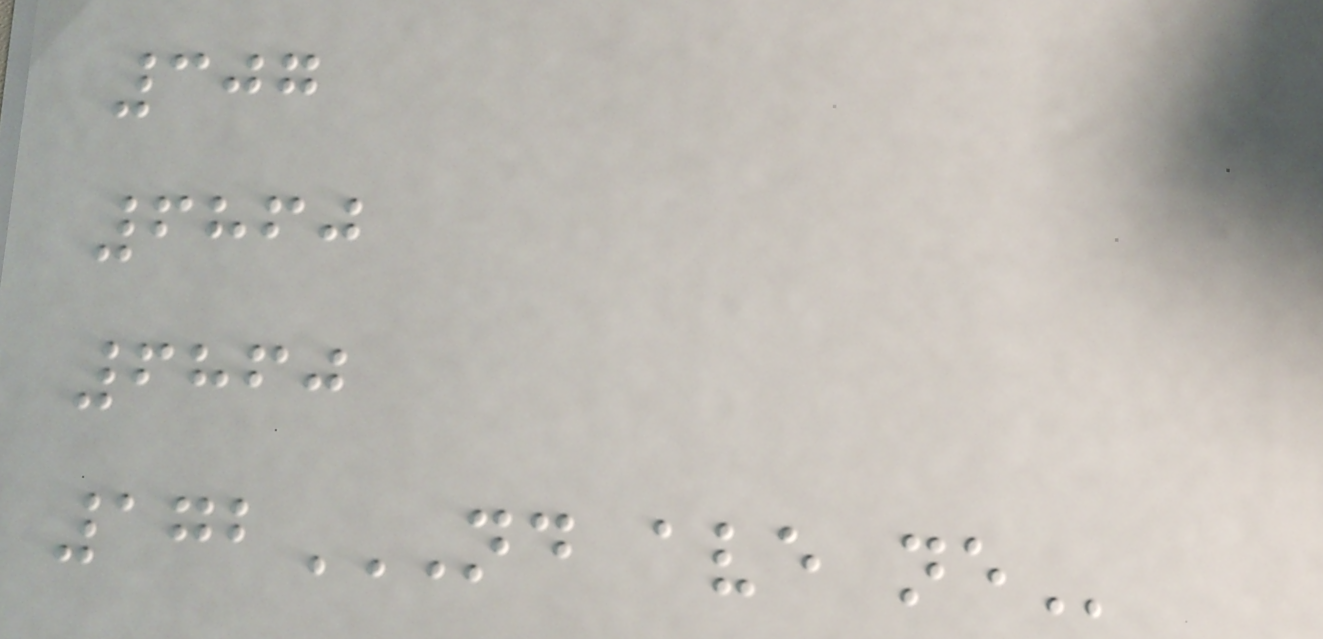307
6860
6860
172ND AVE NE
